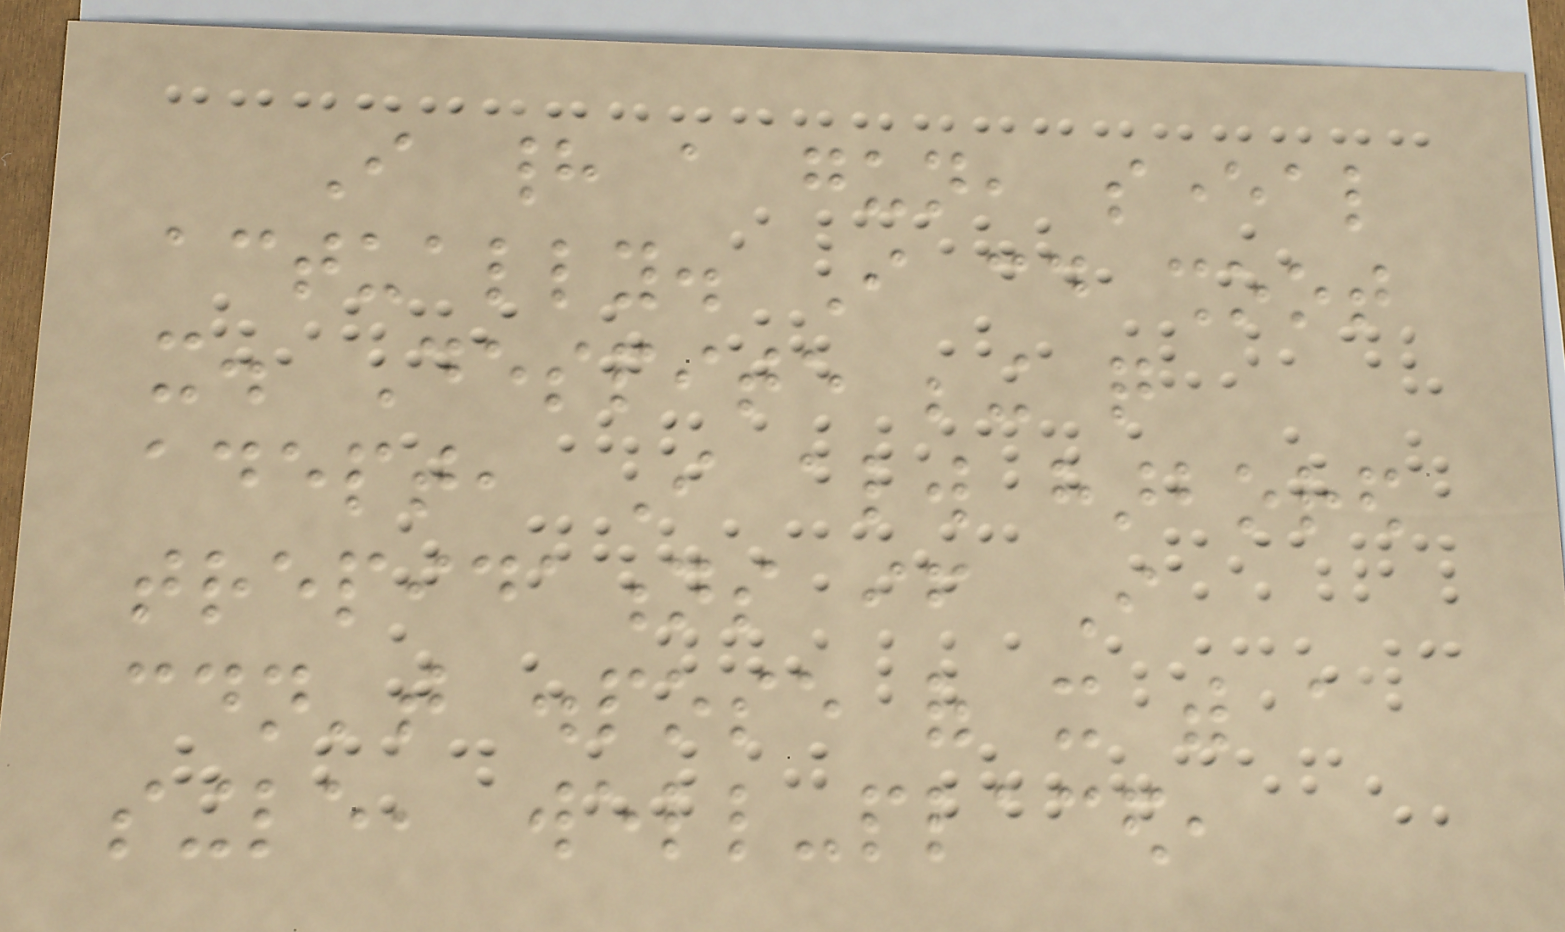I had a gun, several
actually. I could shoot
it. Despite being quite
adept, I always harbored
trepidations if I
couldn't dispose of it with a
single, well-placed,
